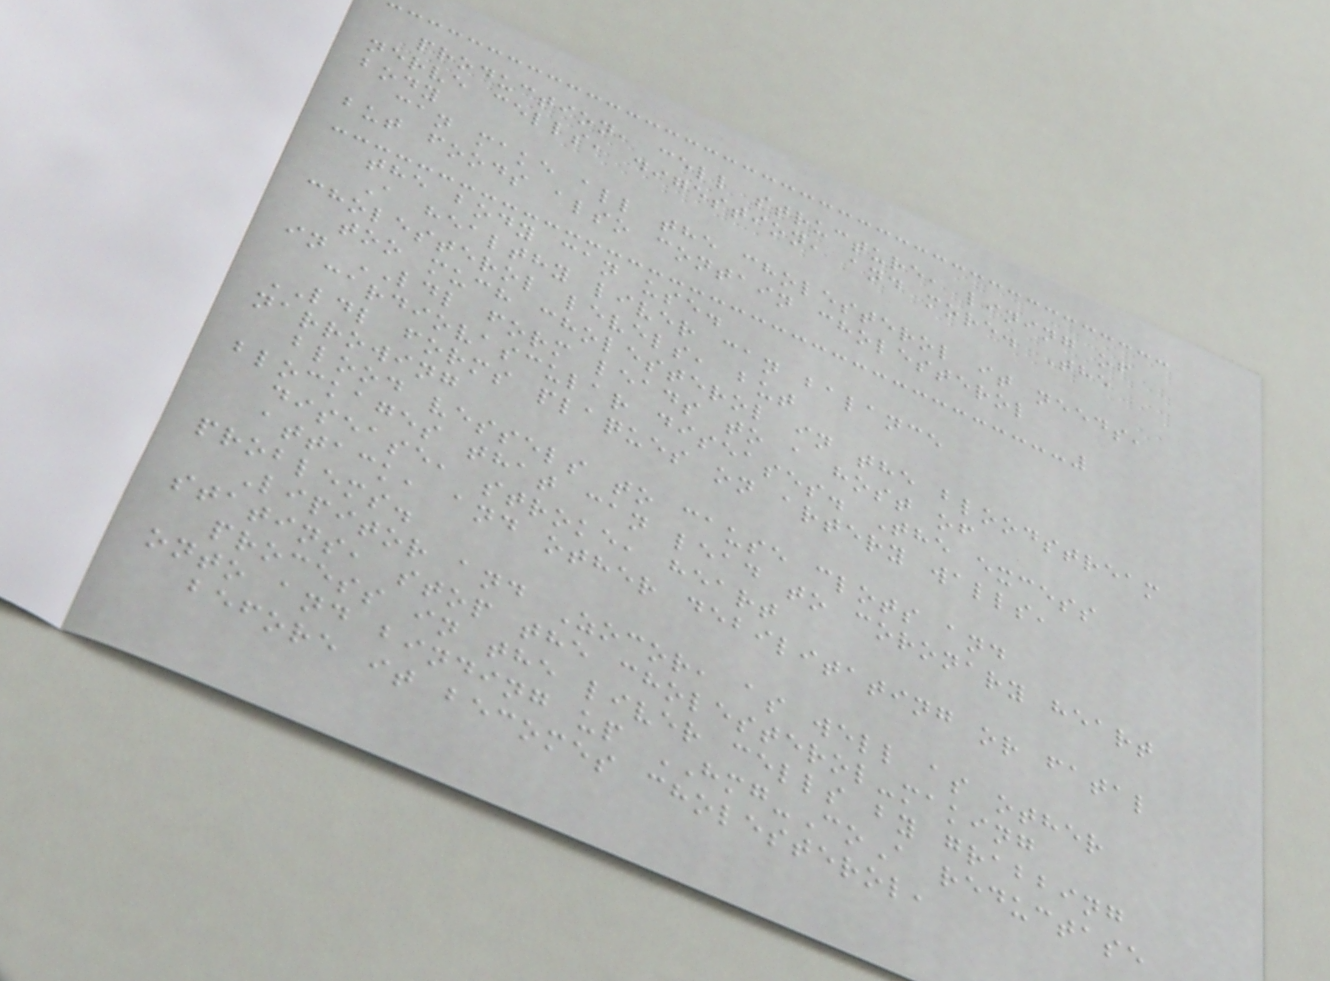production, cell structure, lining of
nerve cells, digestion, and more. The
body
can make all the cholesterol it needs,
but foods also contain cholesterol
the body can use.
A healthy liver can balance
cholesterol levels, but
too much cholesterol in the bloodstream
in LDL form leads to a host of
cardiovascular diseases. The excess
LDL forms plaques on artery walls,
narrowing
blood vessels to cause clots and
blockages that can lead to coronary heart
disease, stroke, heart
attack, and other debilitating or fatal
problems.
Lipitor and Zocor, as well as other
statins, stop the cholesterol-making
process in the liver cells by grabbing
onto and binding up HMG-CoA reductase
before it becomes cholesterol,
